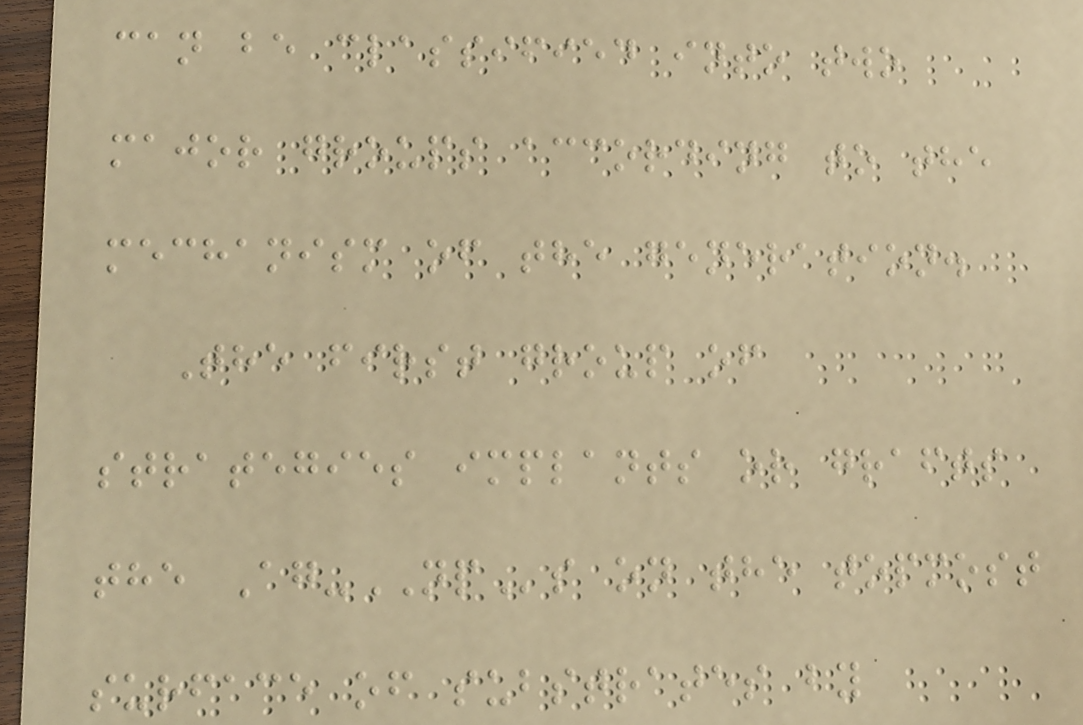can be classified into two
major groups according to the
mechanism of the generation.
The first group of
strategies implants or grafts
the Ag-NPs on the topmost
surface of substrates by
